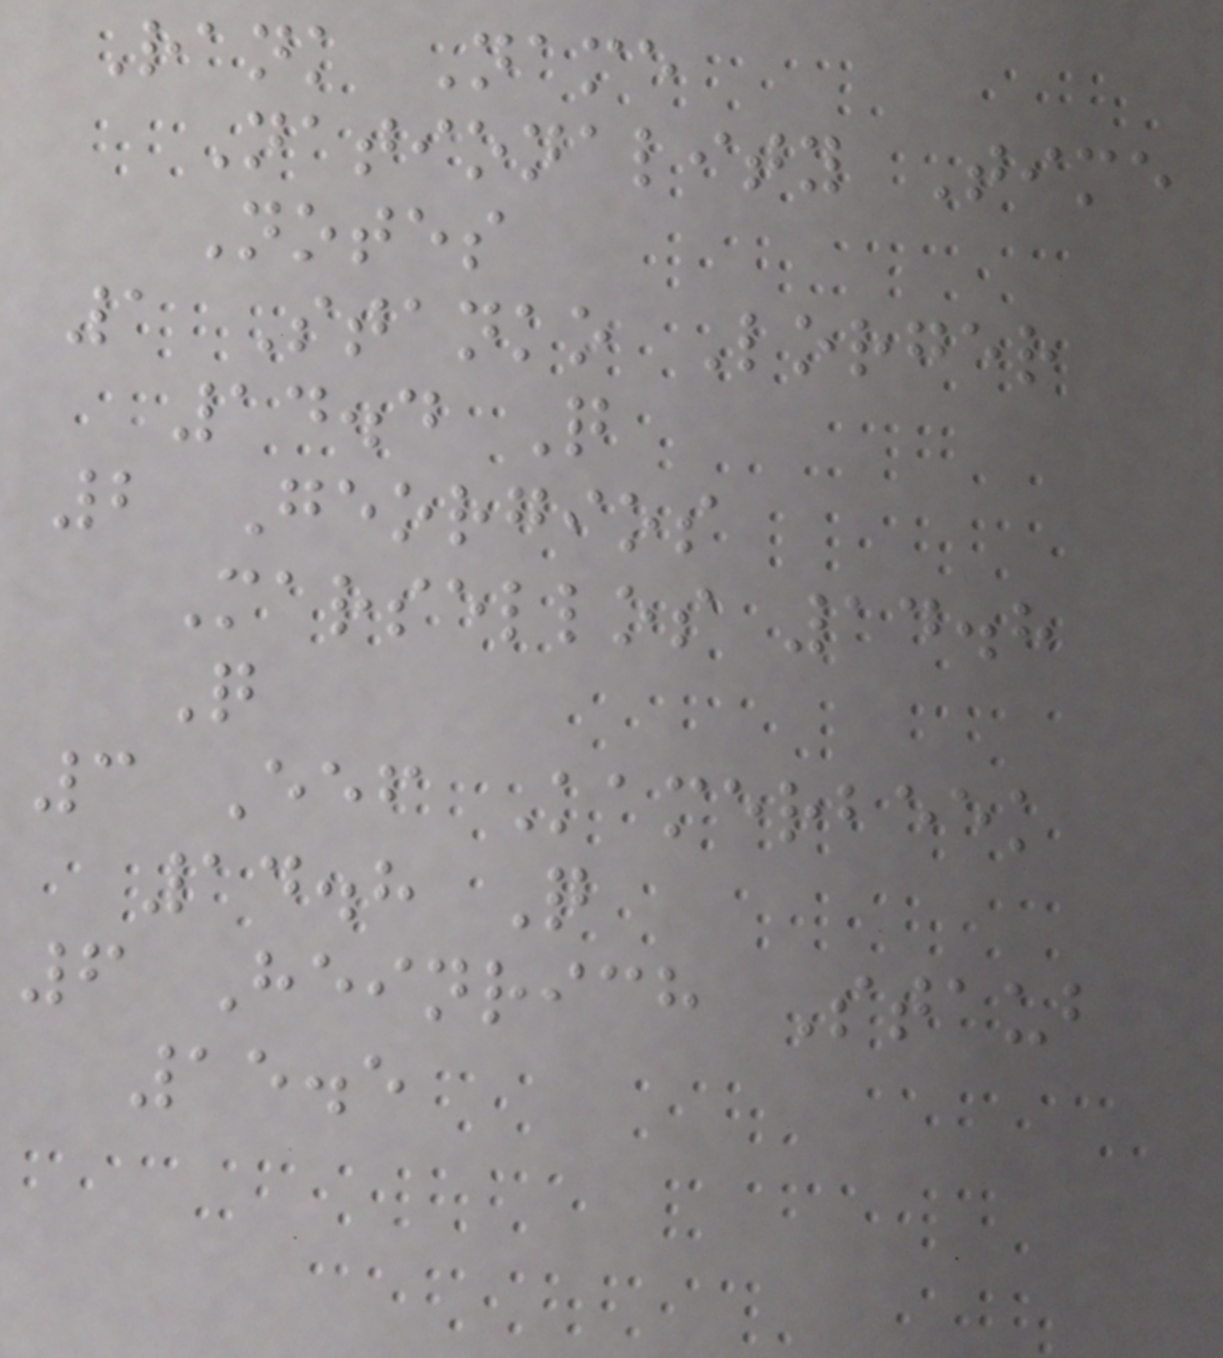Rank Name
Nationality Time
Notes
1 Stanko Lorger
14.4 Q
2 Georgios
Marsellos 14.8
Q
3 Eef Kamerbeek
14.8 Q
6 Heinrich Staub
15.5
